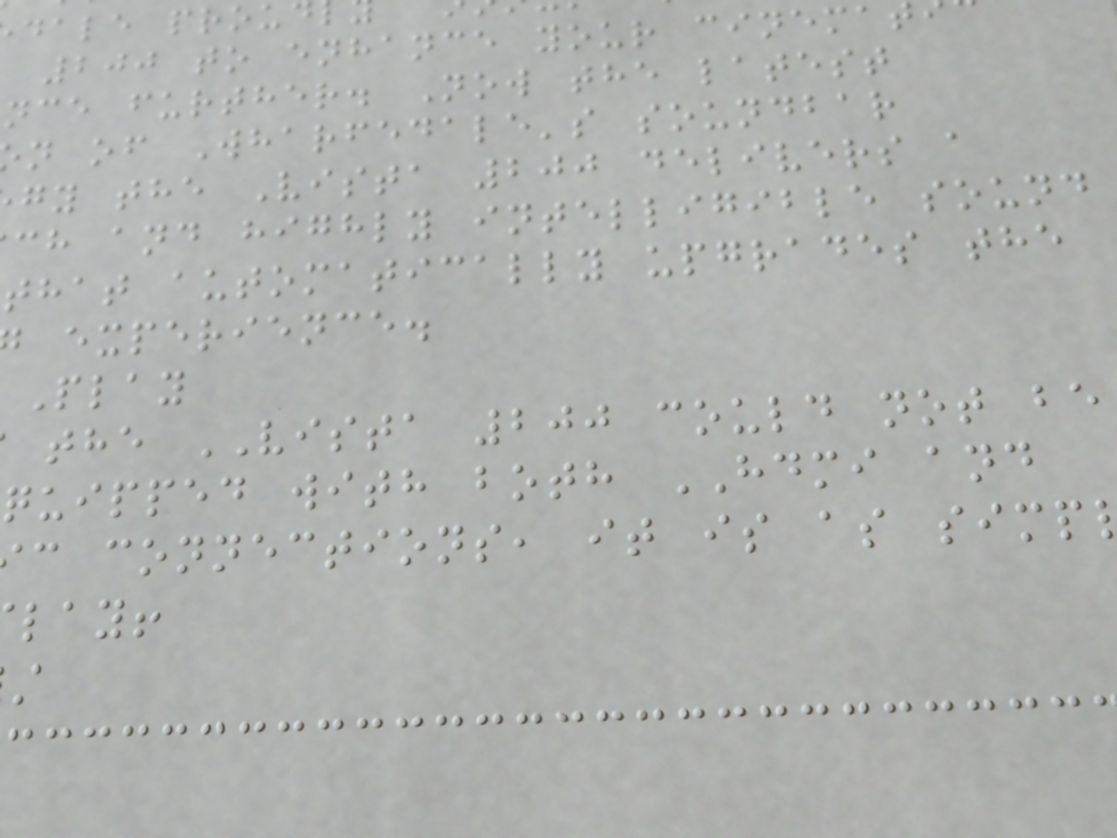dale prou
200 to enhance your cinemat
nce further. Now the latest
n of Wharfedale's soundbar
gy the Vista 200 delivers a
ch and highly intelligible sound
that automatically upgrades the
experience.
Play
the VISTA 200 could not be
quipped with both HDMI and
c connections, it is as simp
lay!
